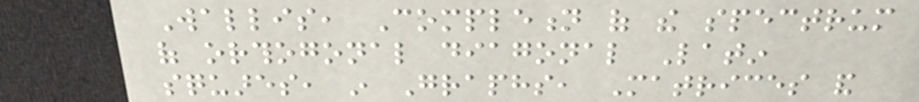Wallis, Completion of the spectrum
of orthogonal diagonal Latin
squares, in Graphs, Matrices and
